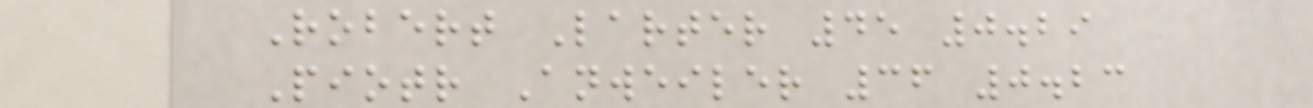Robert Larter 45 0.29
Piotr Anweiler 36 0.23
